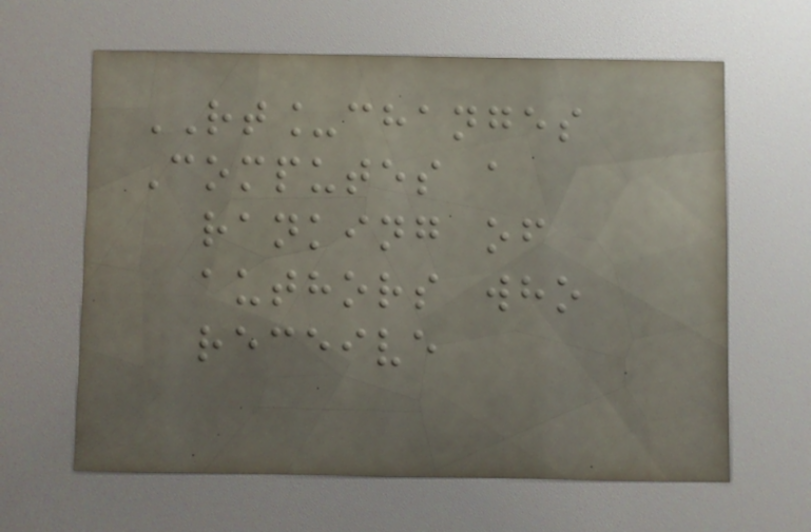RT_changes
Computes a
ranking of
authors who
receive
